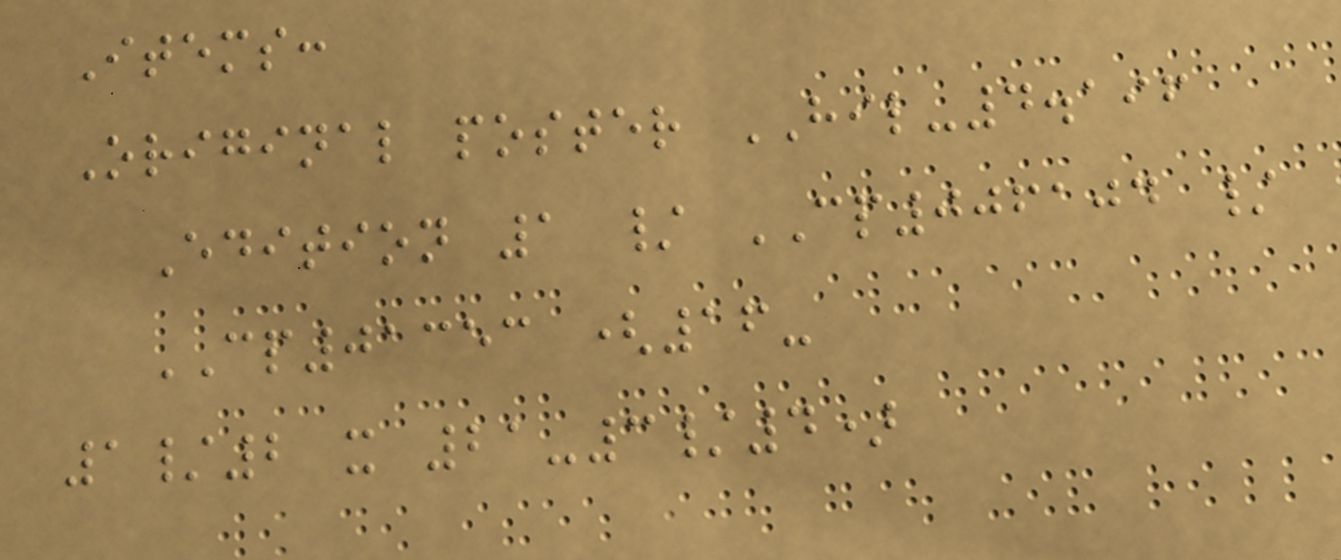Items:
Original poster HIL-4.196
Edition 1 / CP006104 /
CP01353 (16-
1/2 x 21-3/4)
